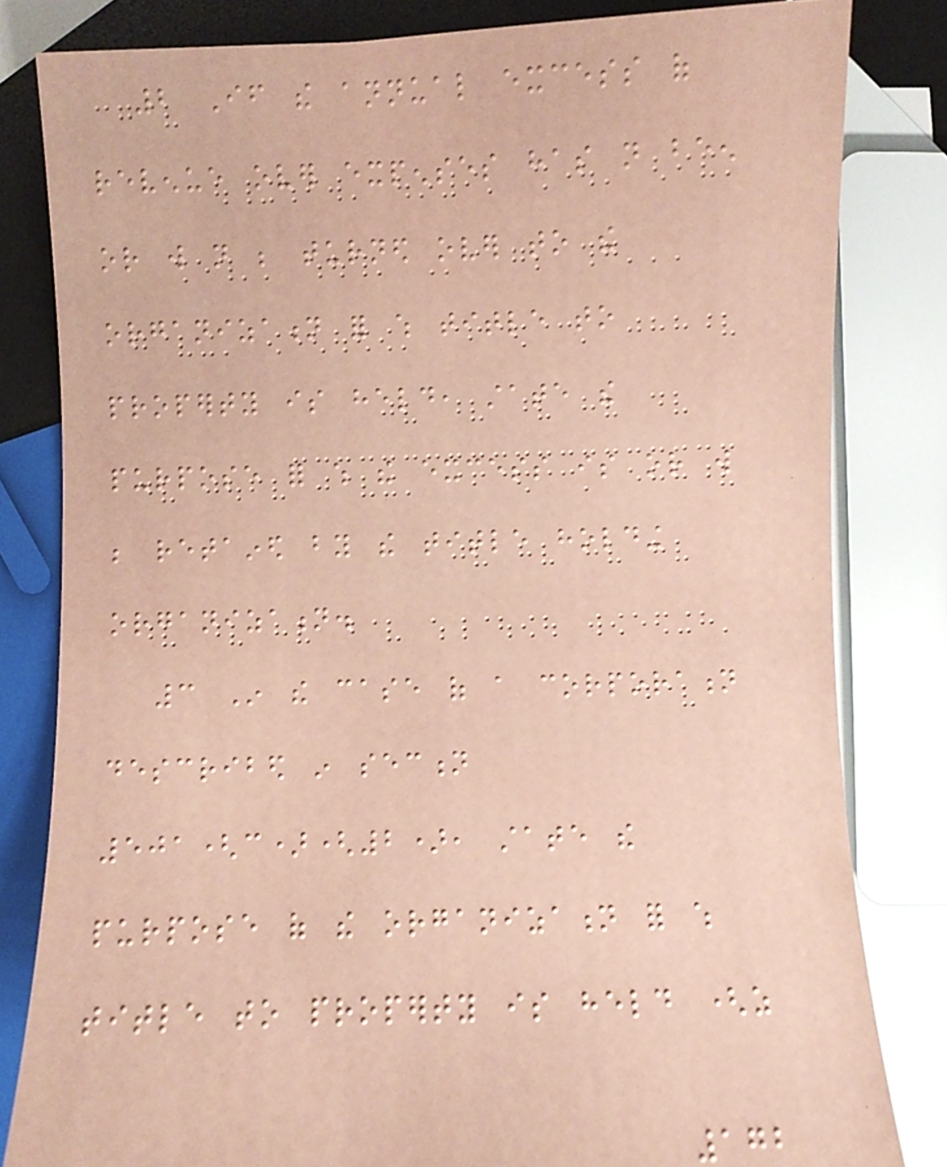2 If the annual excess of
revenue over expenses has not been
or will not be turned over to the
organization for which title to
property is held, state the
purpose for which the excess is or will
be retained by the title holding
organization.
3 In the case of a corporation
described in section
501(c)(2), state the
purpose of the organization for which
title to property is held (as
172
